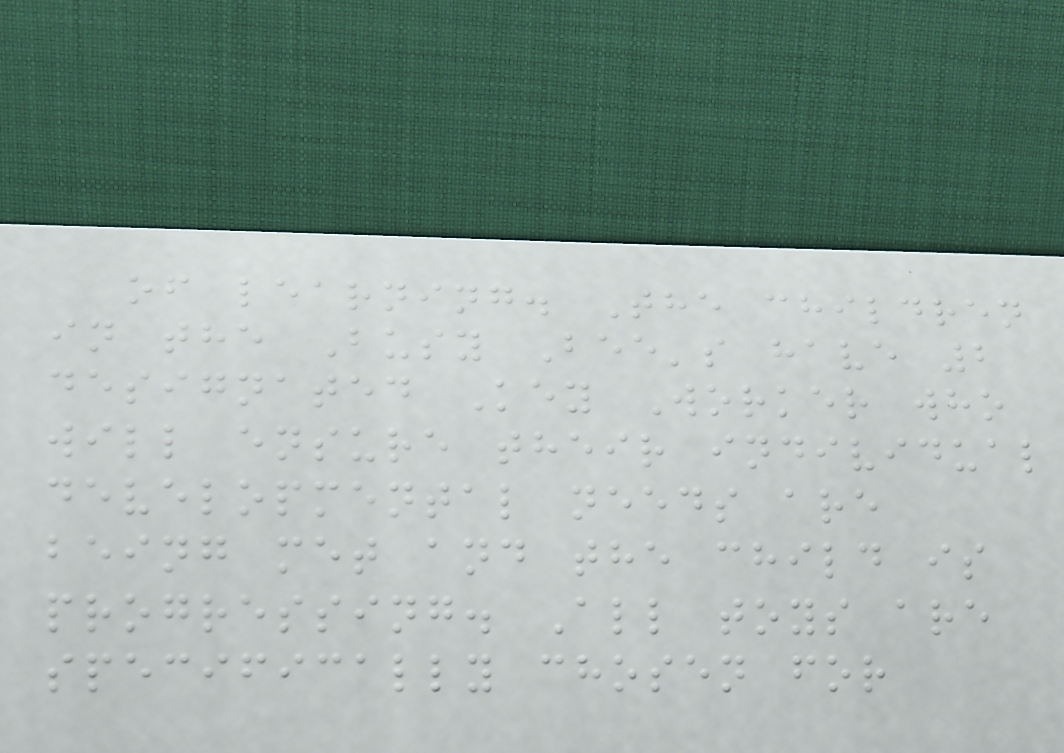of learning. The children
in the Busy Bee's have 2
designated Key Worker who
will ensure their individual
developmental needs are
being met and the child is
progressing. All toys are
specifically chosen for
